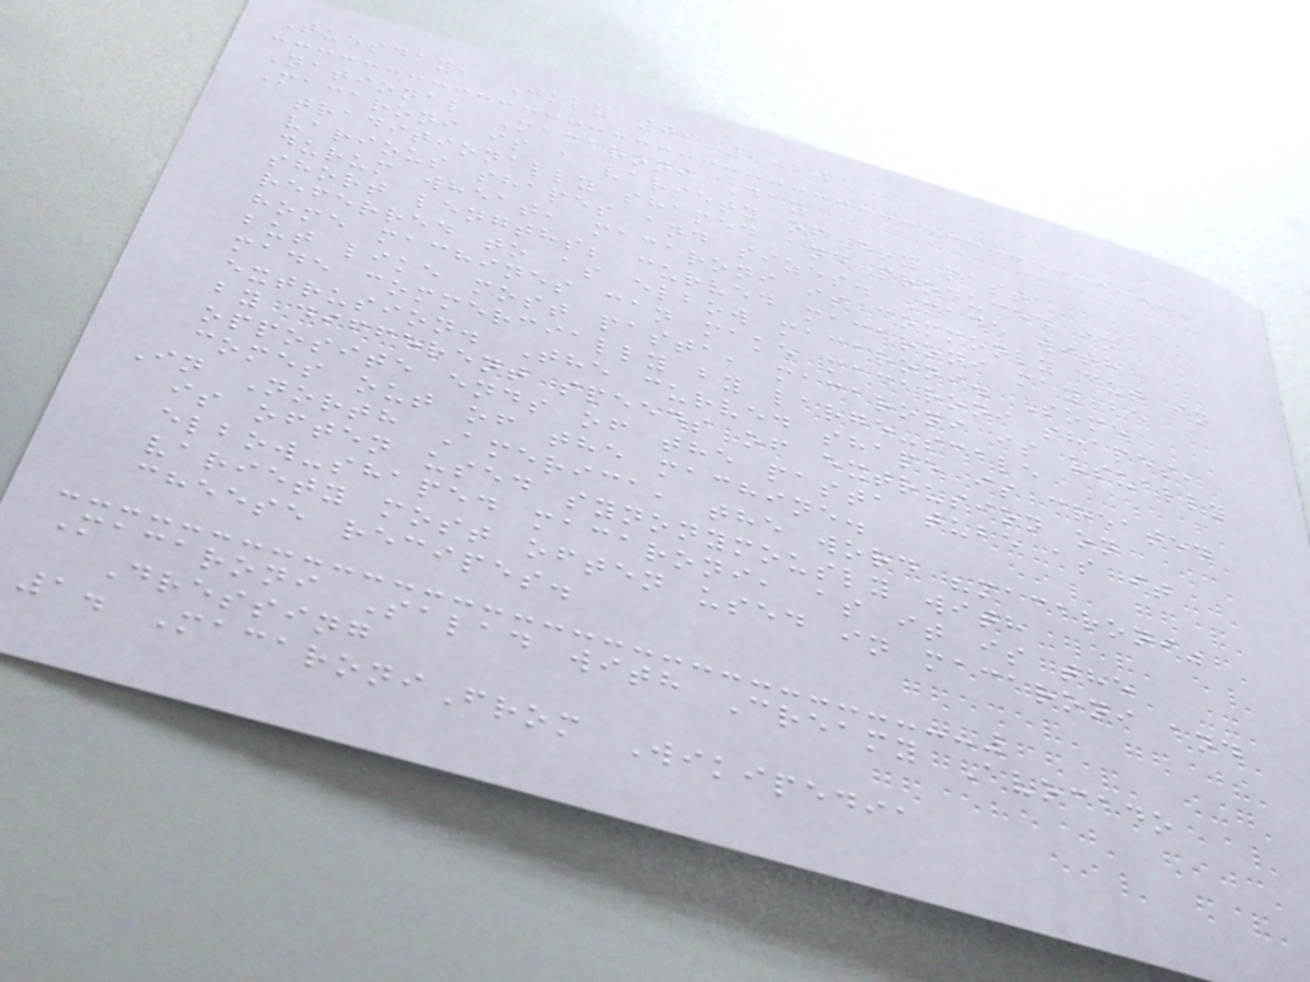Tuesday, July 7, 2020
National Macaroni Day
Macaroni is a variety of dry pasta
traditionally shaped and produced in
various shapes and sizes. Made with
durum wheat, macaroni is commonly cut in
short lengths; curved macaroni may be
referred to as elbow macaroni. Some
home machines can make macaroni shapes,
but like most pasta, macaroni is usually
made commercially by large-scale
extrusion. The curved shape is created
by different speeds of extrusion on
opposite ends of the pasta tube as it
comes out of the machine.
In North America, the word "macaroni"
is often used synonymously with
elbow-shaped macaroni, as it is the
variety most often used in macaroni and
cheese recipes.
Macaroni Salad with Creamy Avocado
Dressing
1. MacaroniFrom Wikipedia
